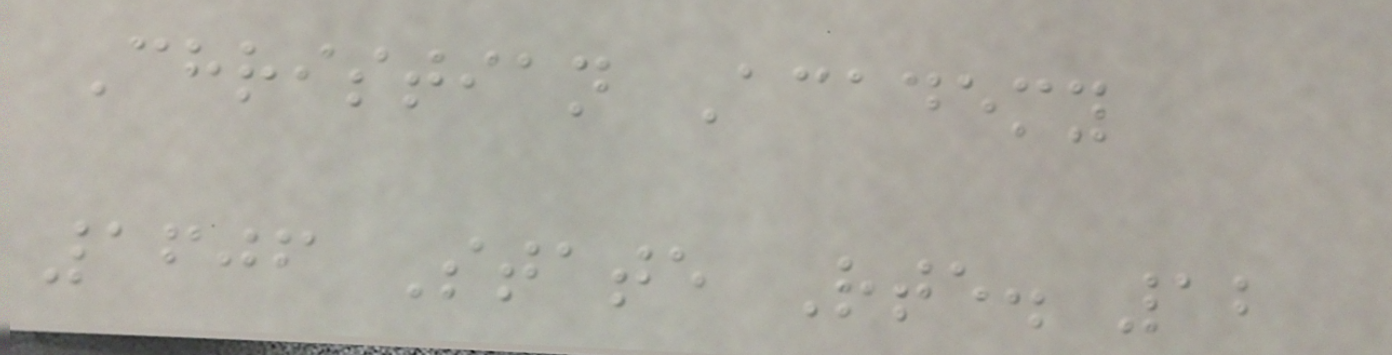Christian Academy
1606 State Rte. 12
